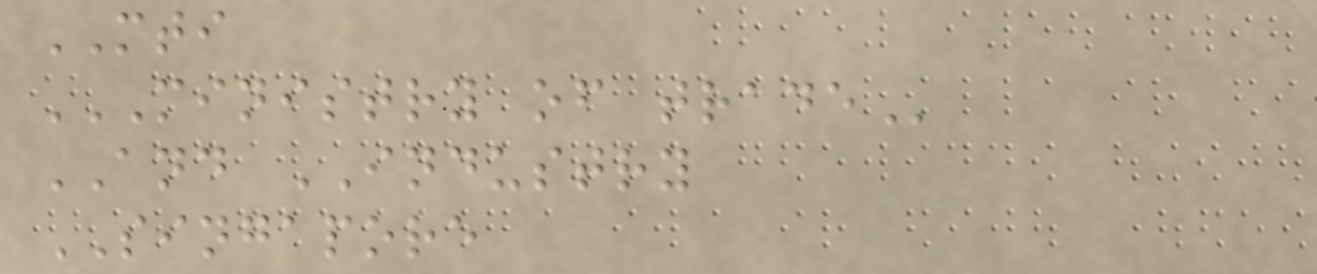MTI
MINISTRY OF TRADE
AND INDUSTRY
SINGAPORE
